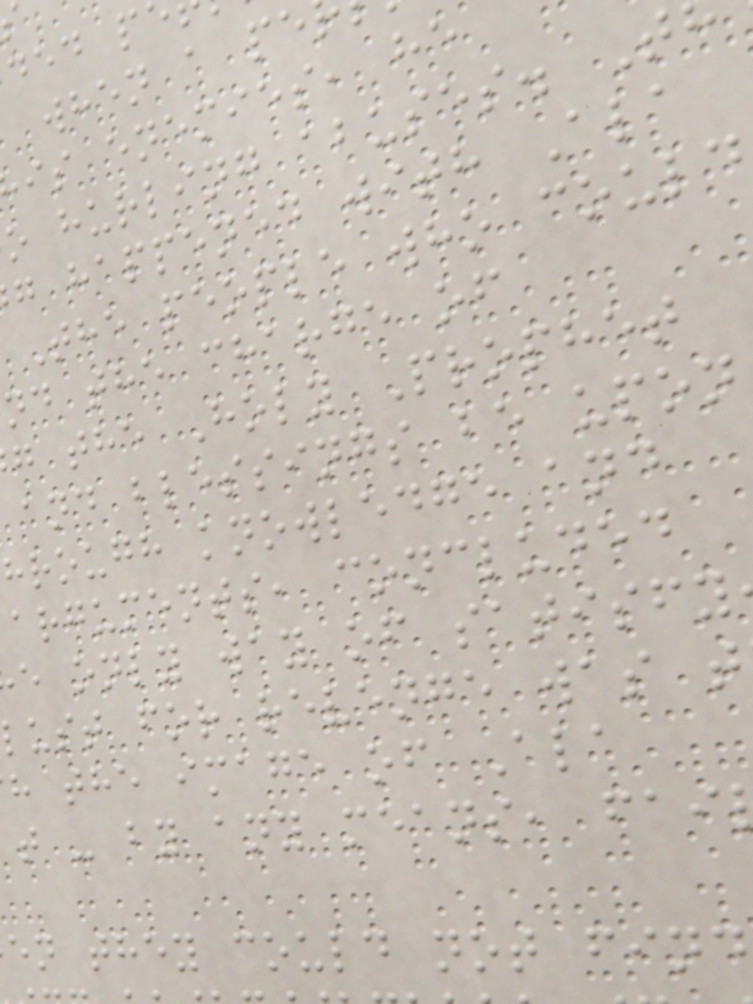when a pe
is enemies, he
o hurling abuses. T
g happened with Ala
The people who could
nd the charge of
g the Holy Prophet
and blessings be upon
hrough knowledge and
arguments, concluded
e only way of satisfy
lust for revenge was t
h the image of Ala
t - by any means, fai
en they could not find
